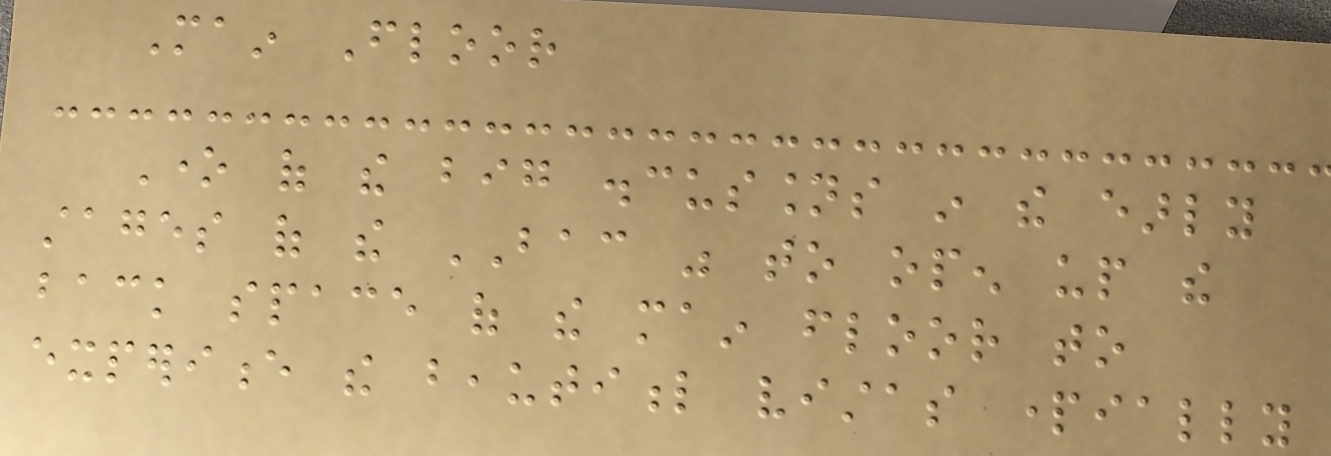Main Floor
One of the big discussions in the early
stages of the BAC was to open up the
back space of the main floor to
experience the beautiful vistas partially
